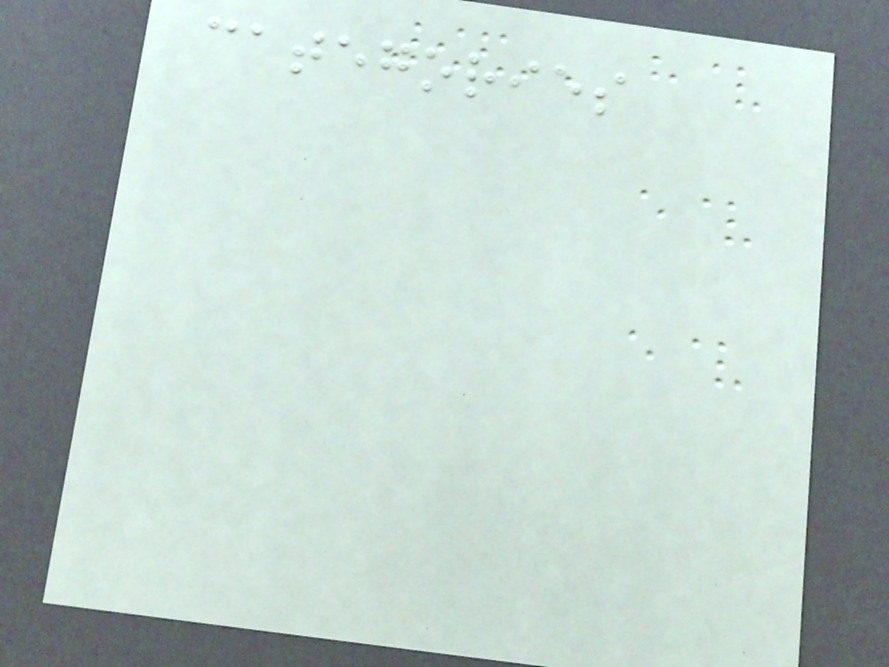categories
